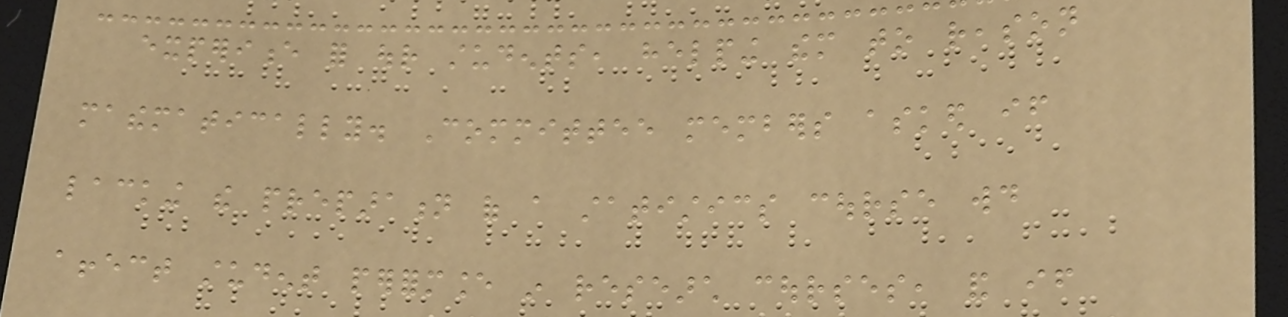experience for our students, helping them to reason
mathematically. Committee members asked if
lacking the preparation of a statistics course would
affect student performance in research courses, and if
